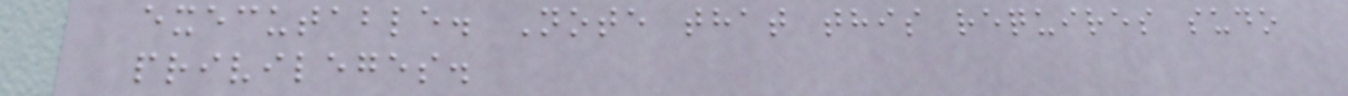executable. Note that this requires sudo
privileges.
